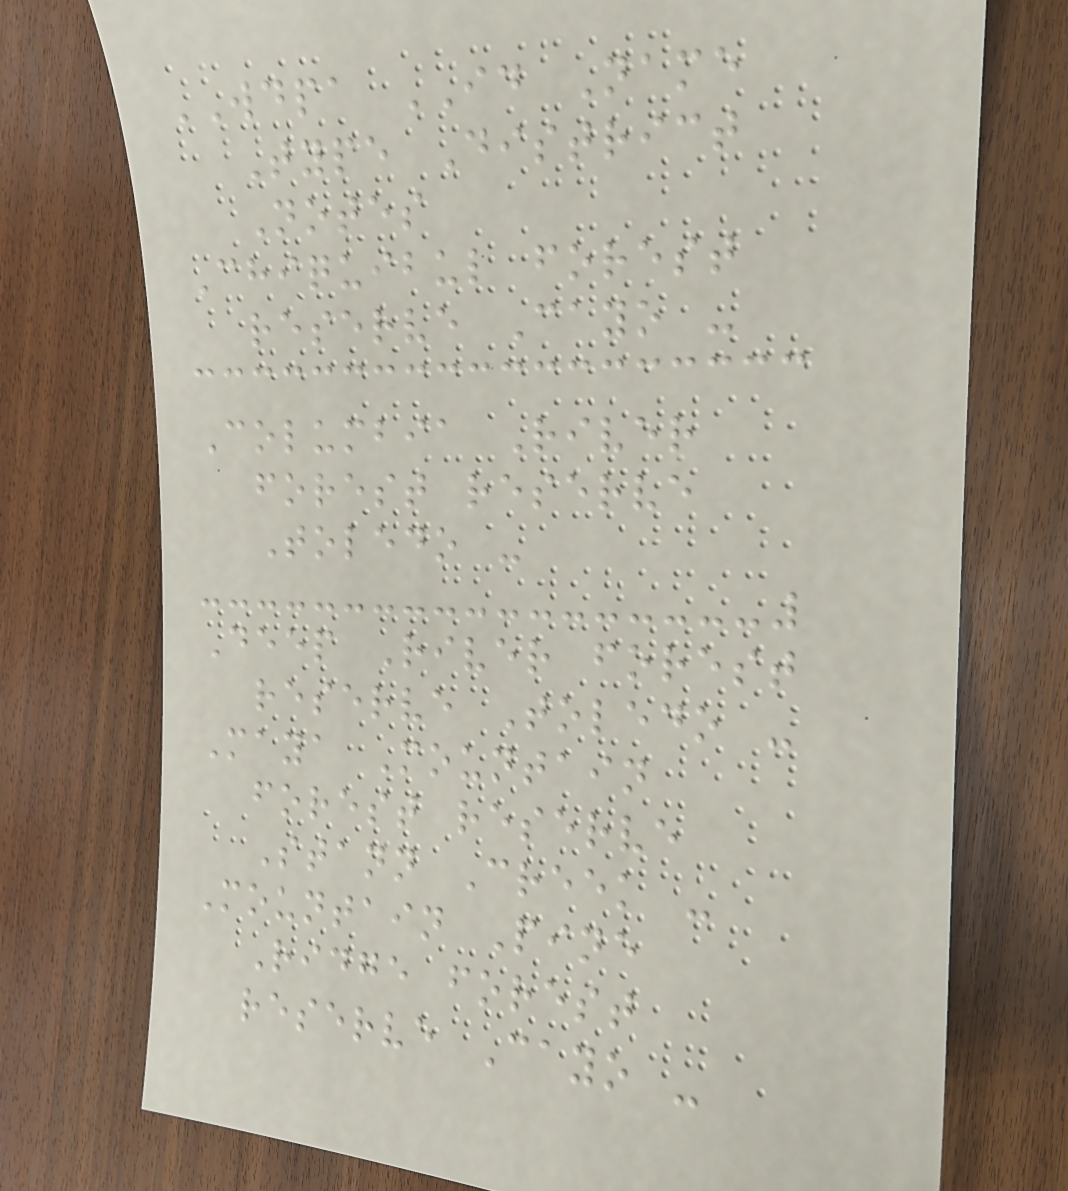WDPA ID Name
Type District
Notes
Chiquibul forest
reserve Cayo -
Columbia River
forest reserve
Toledo -
Deep River forest
reserve Toledo -
Maya Mountain
forest reserve
Stann Creek -
Mountain Pine
Ridge forest
reserve Cayo -
